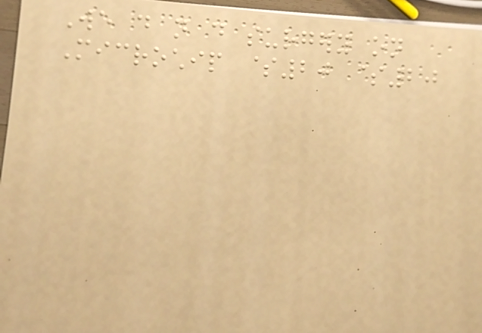We do not do surgery on
Microchip $20 $20
